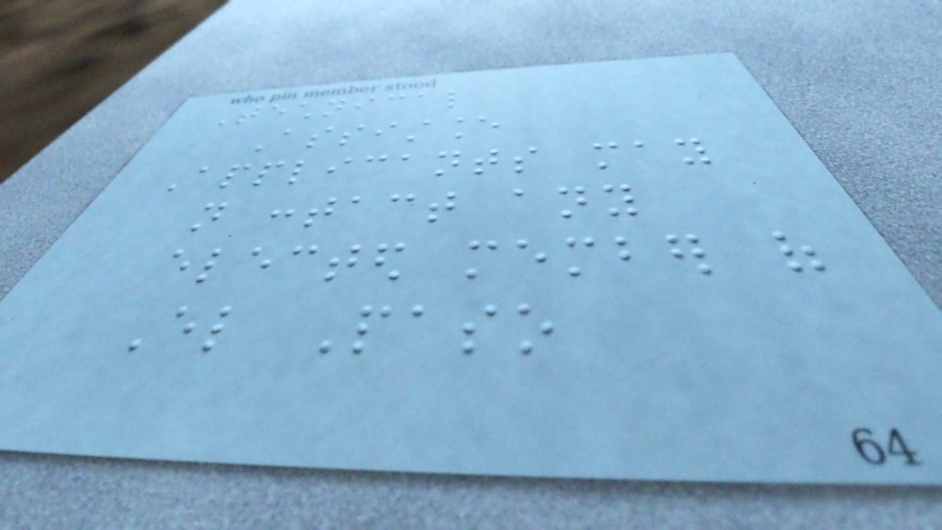Technical
Assistance
Applicants may
not contact any
elected member of
El Paso
